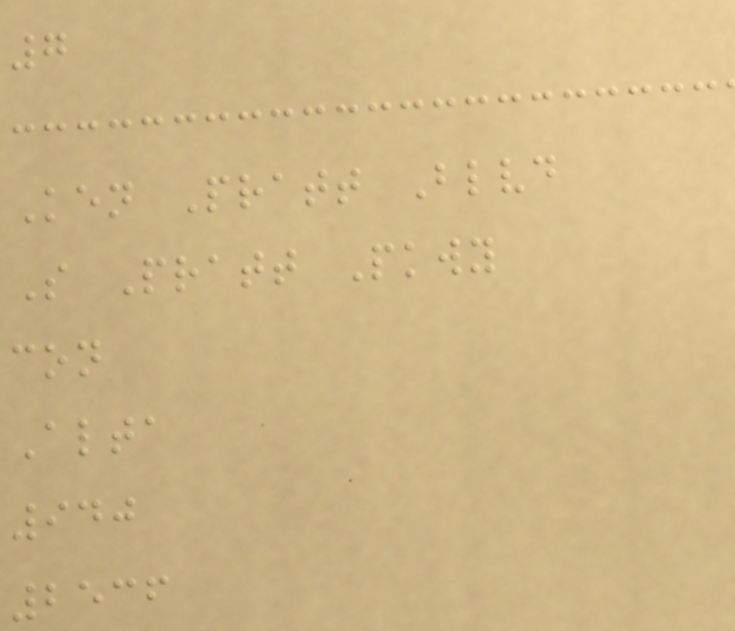7
Ken Pratt Blvd
S Pratt Pkwy
con
Alta
940
2536
